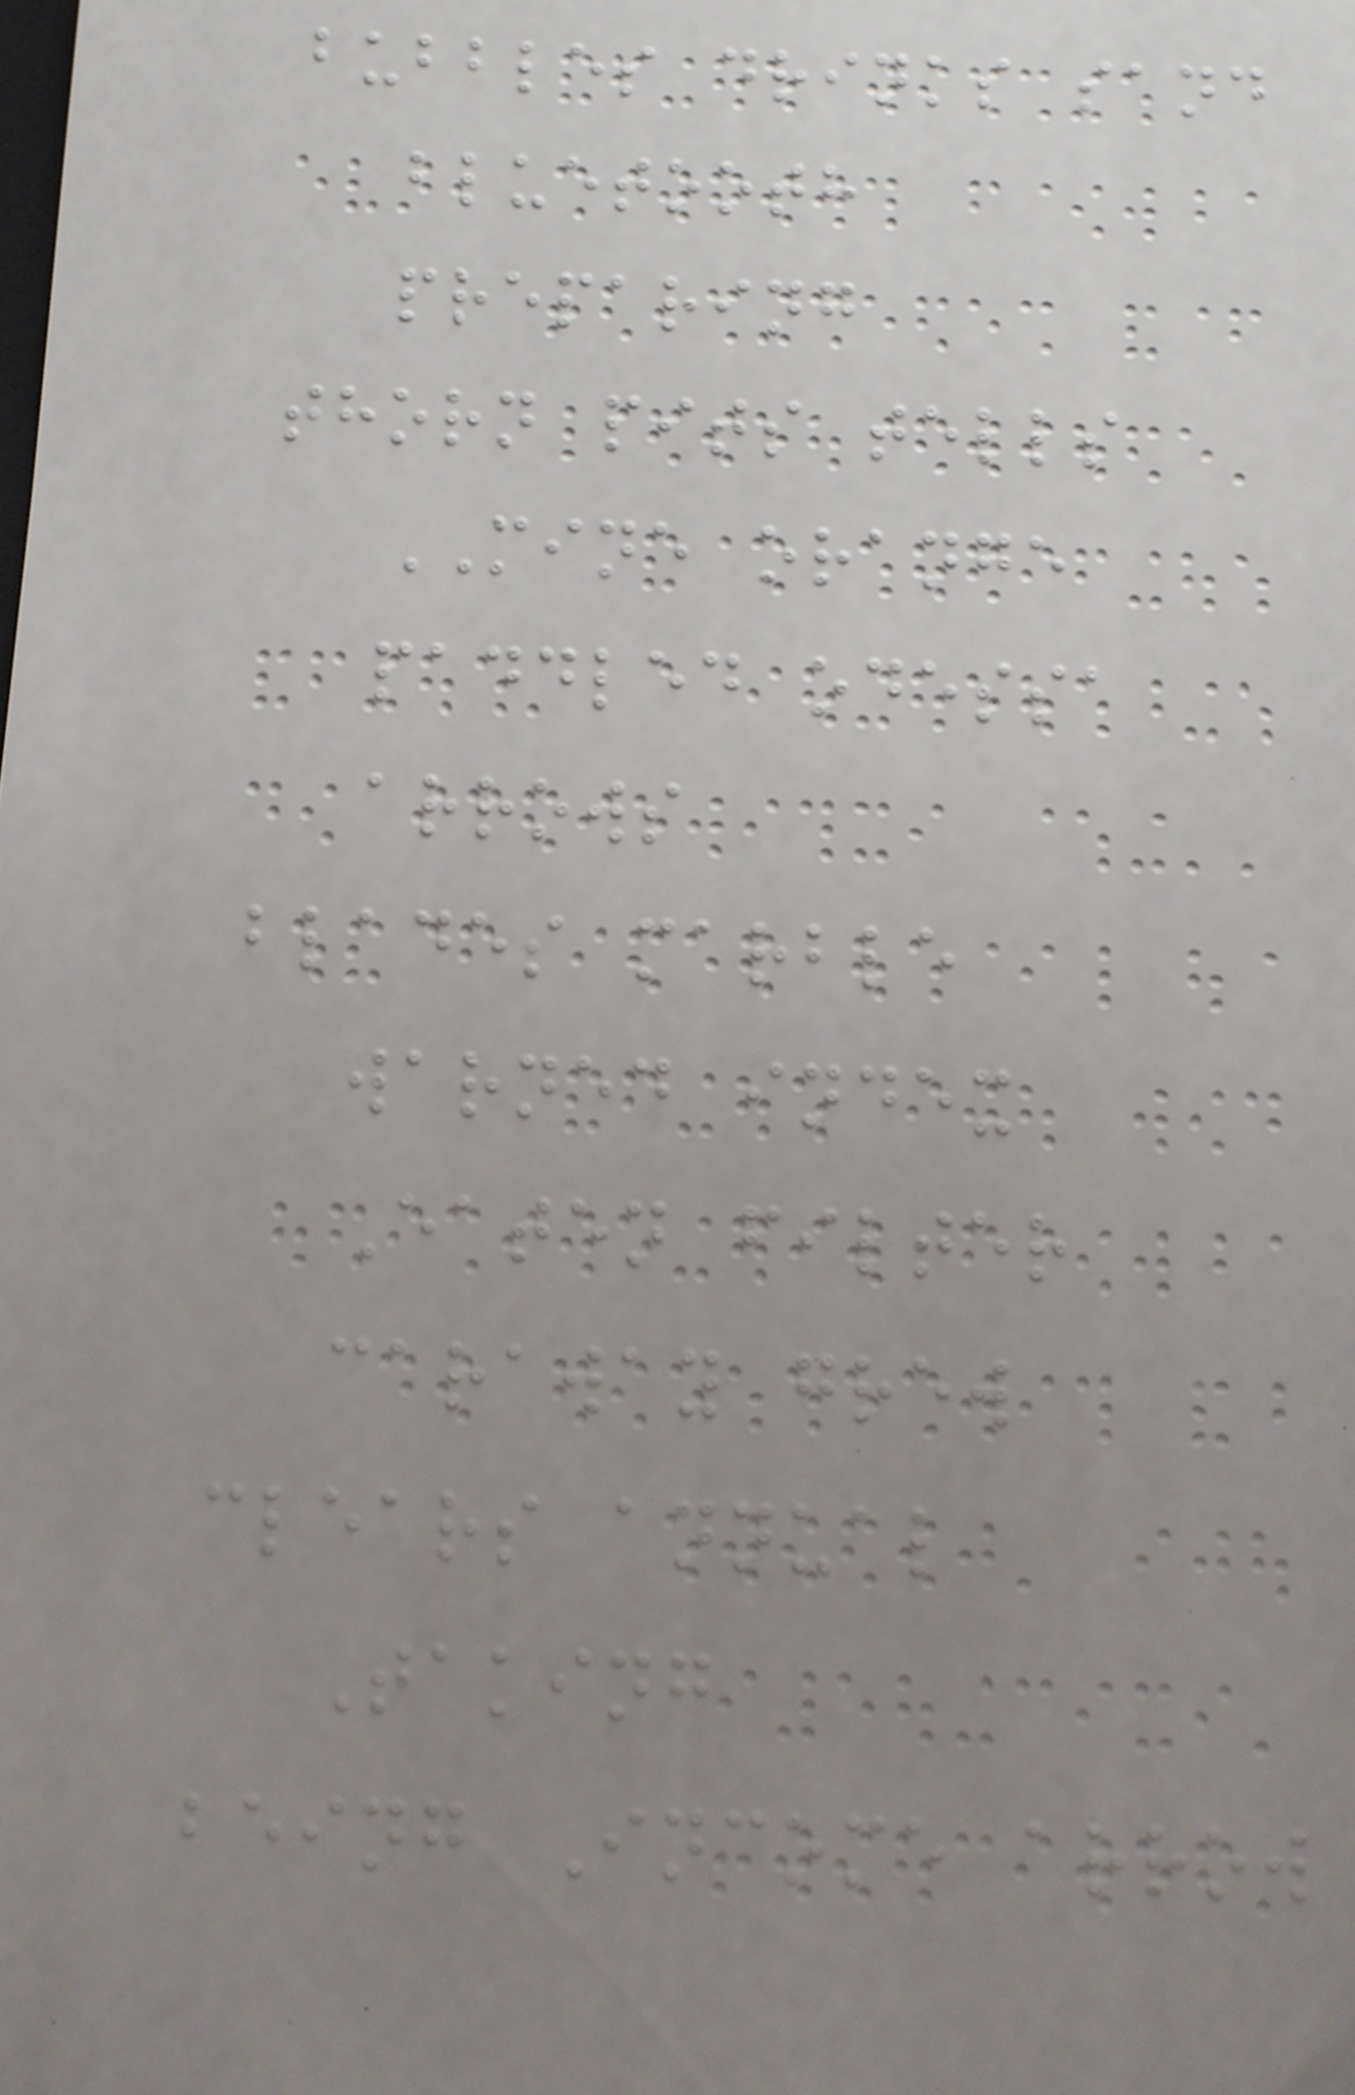bubbles drinks sand
bluetooth
preparing
thorn pits tells
MINE orange
paddled odessa
arrows
blades marble
warned index
Eaten filter
caraway grew
clears annual
Taking
being Income arrow
